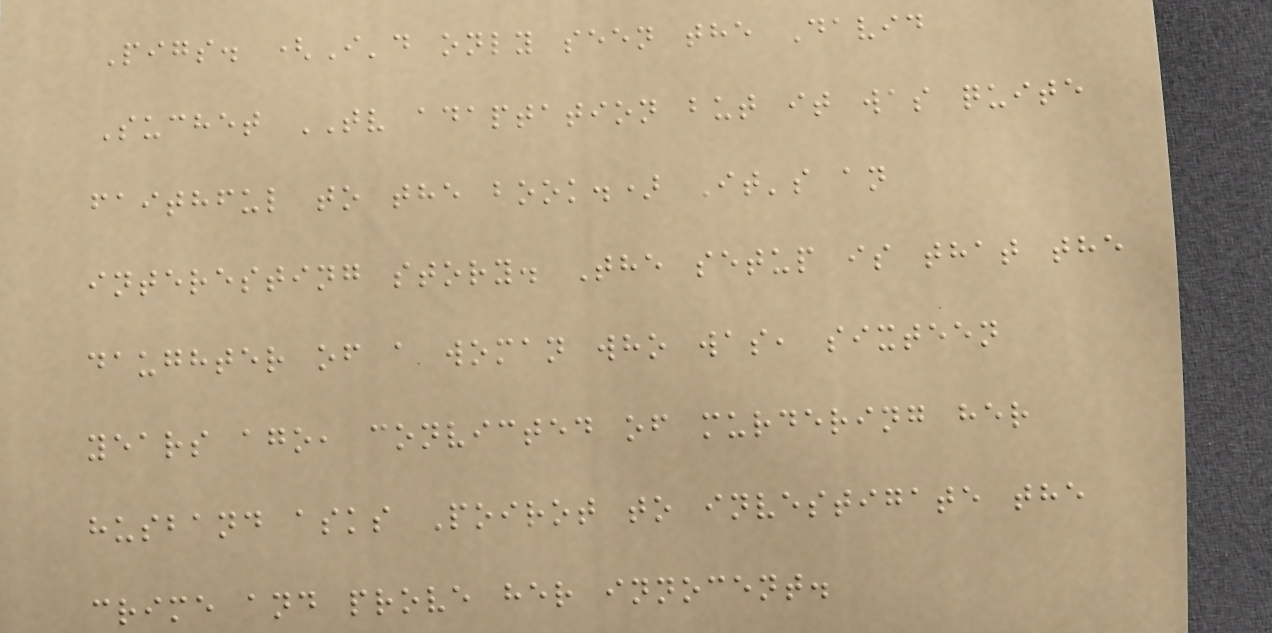Pigs. (I'd only seen the David
Suchet TV adaptation but it was quite
faithful to the book.) It's an
interesting story. The setup is that the
daughter of a woman who was, sixteen
years ago, convicted of murdering her
husband asks Poirot to investigate the
crime and prove her innocent.
